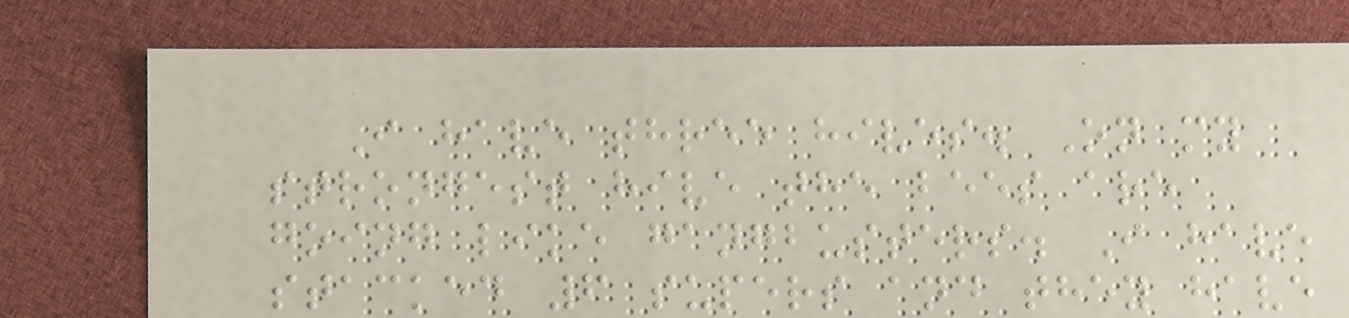I have three hives. On my
strongest hive the bees are
going like gangbusters. I have
stacked 6 supers and they have
